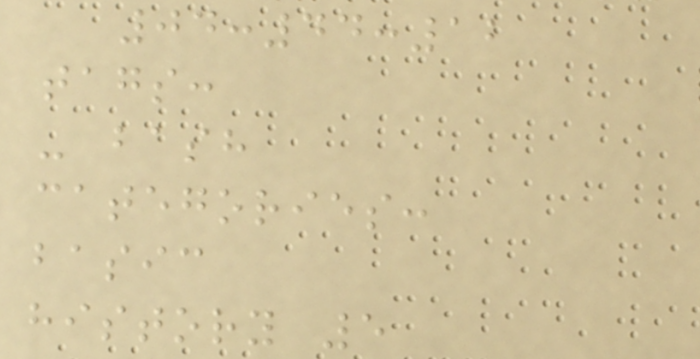04:44:12
tags:
- bash
categories:
basic
history 5
